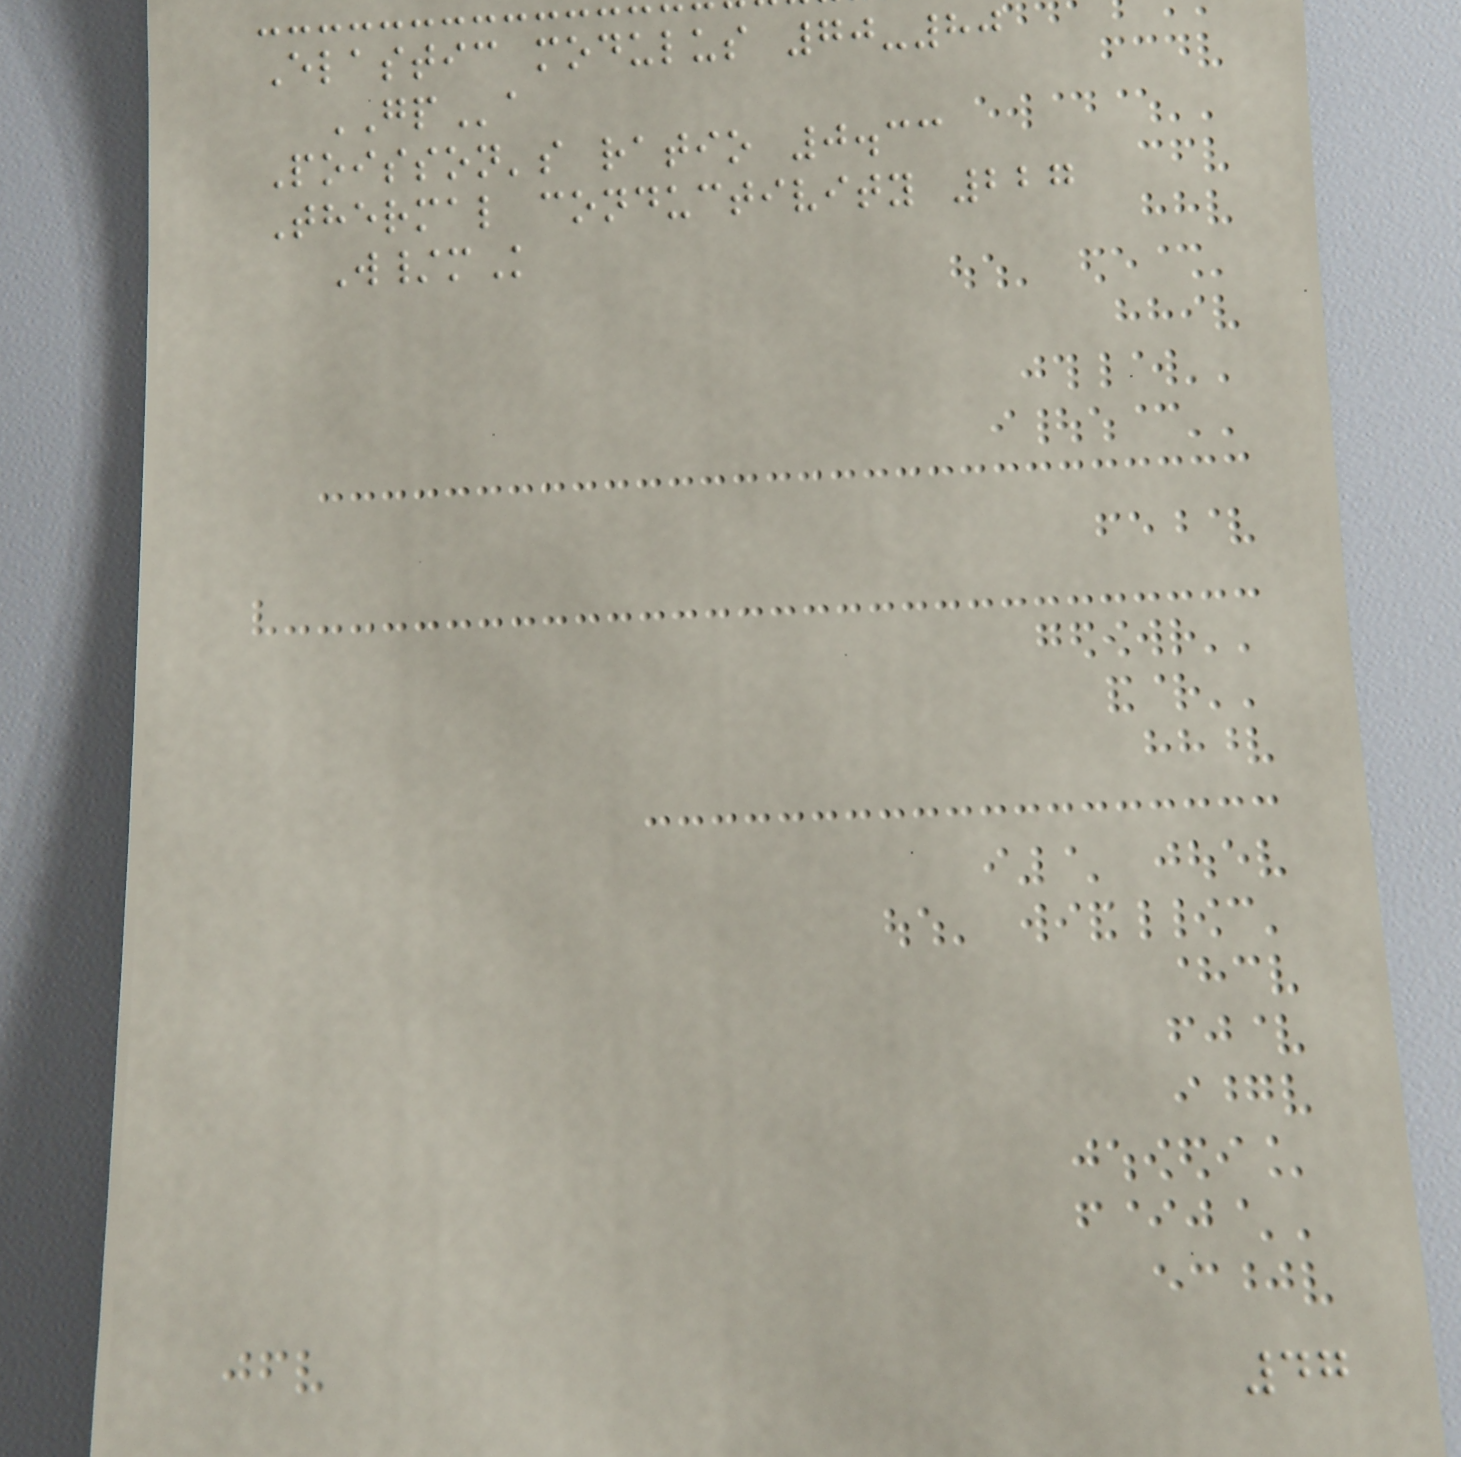Elastic modulus 70-80
GPa
Poisson's ratio 0.33
Thermal conductivity 227
W/mK
47
